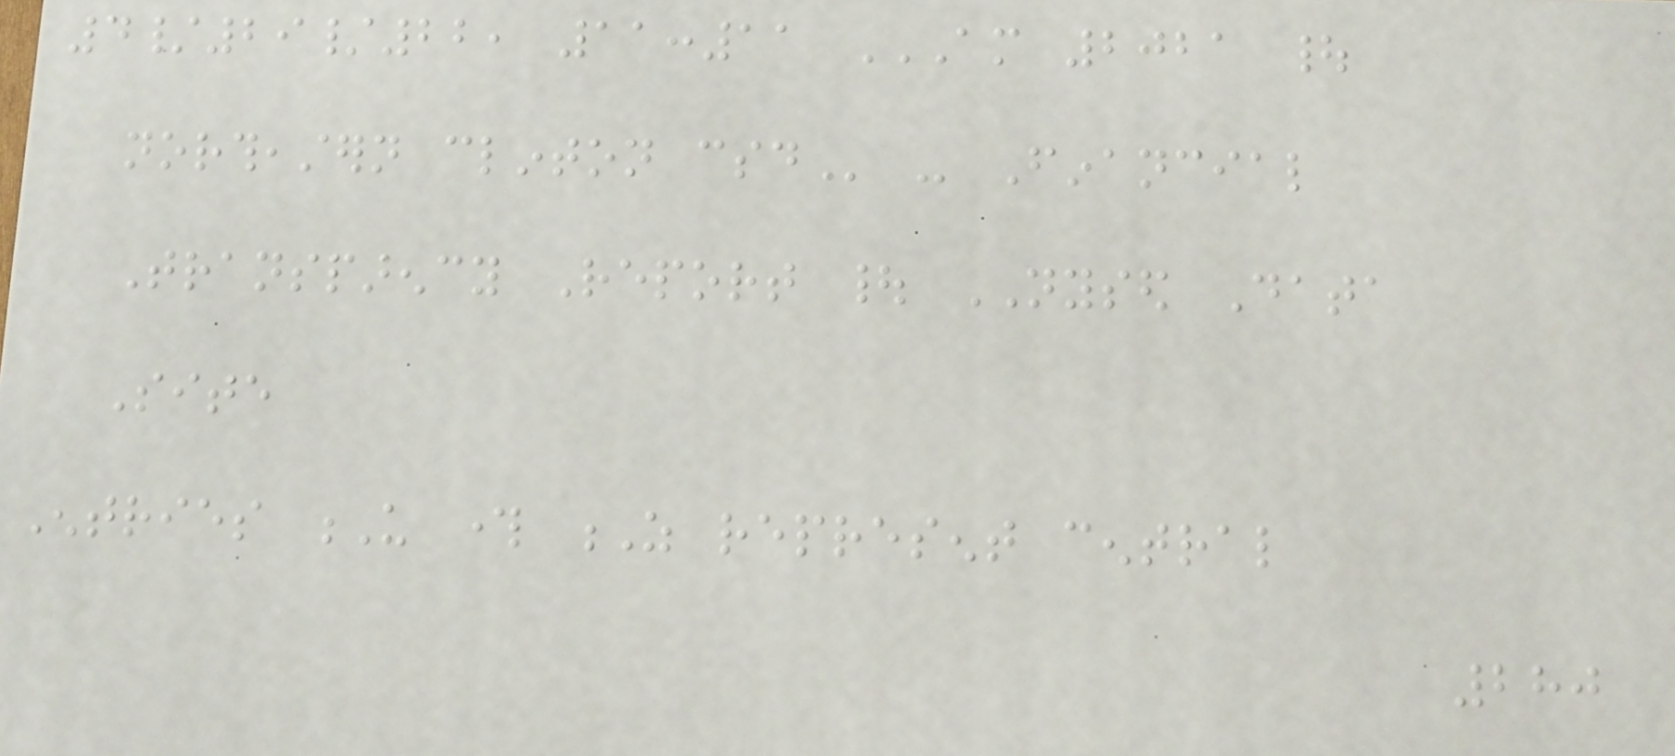4/29/22, 11:11 AM 2021 |
NORTHEASTERN CLINTON CSD - Financial
Transparency Report | NYSED Data
Site
Entries U through Z represent central
280
